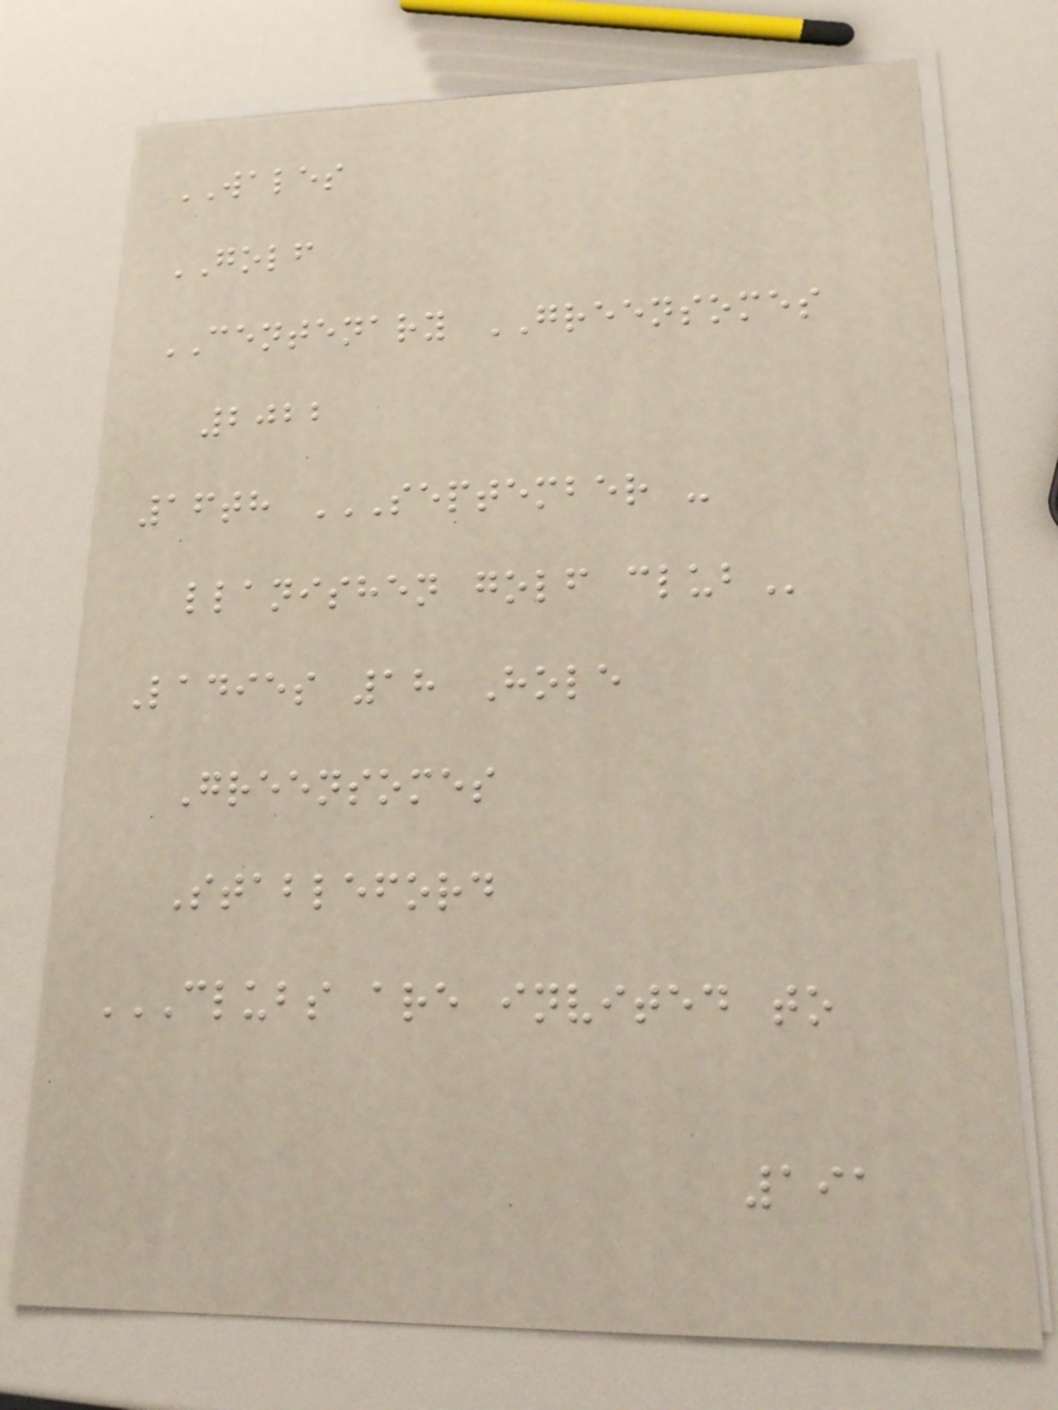WALES
GOLF
CENTENARY GREENSOMES
2022
16th SEPTEMBER -
LLANISHEN GOLF CLUB
Ladies 18 Hole
Greensomes
Stableford
CLUBS ARE INVITED TO
191
